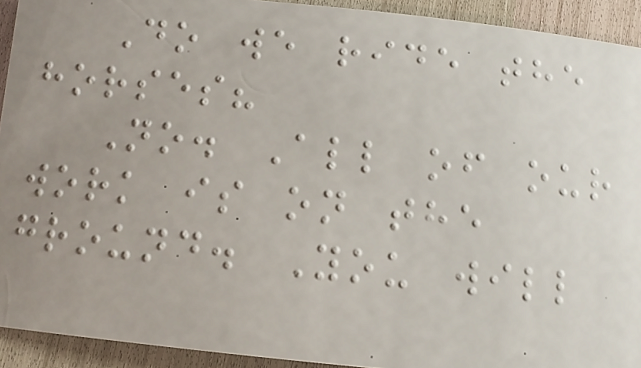Do we ride the
horses?
No. All of our
work is on the
ground. You will
